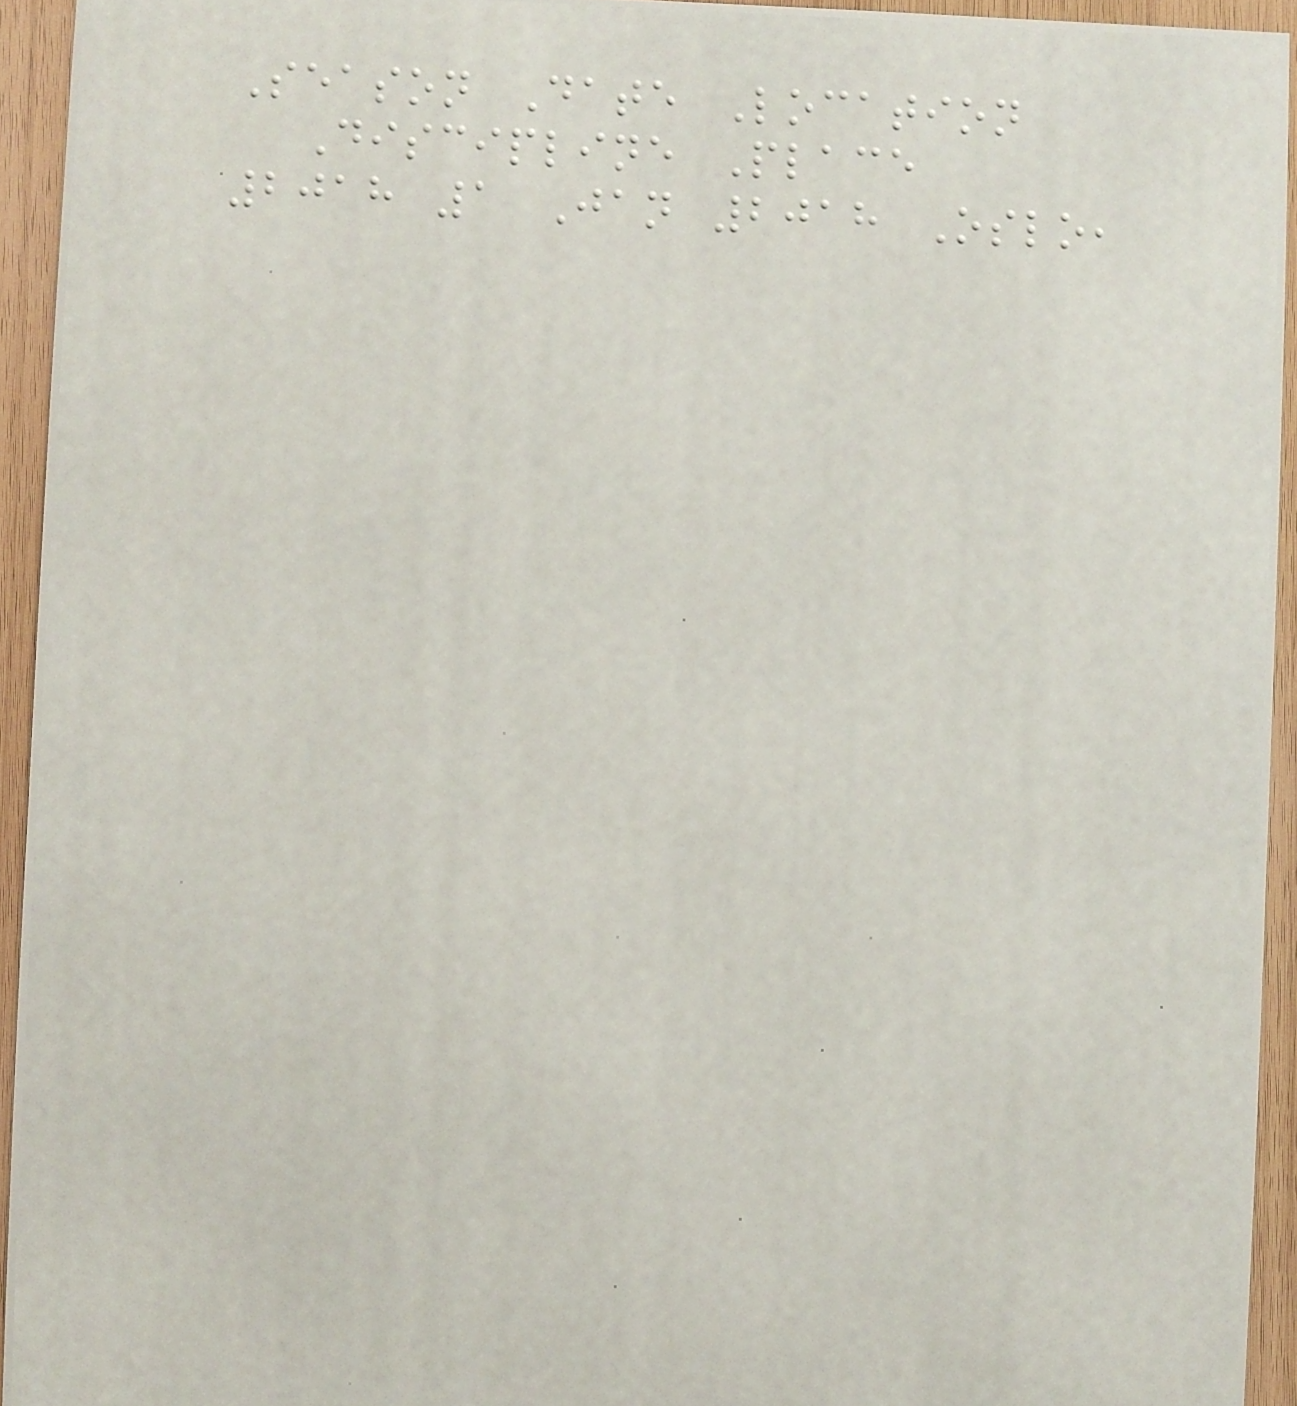Season Date Location
Discipline Place
2018 1 Jan 2018 Oslo,
